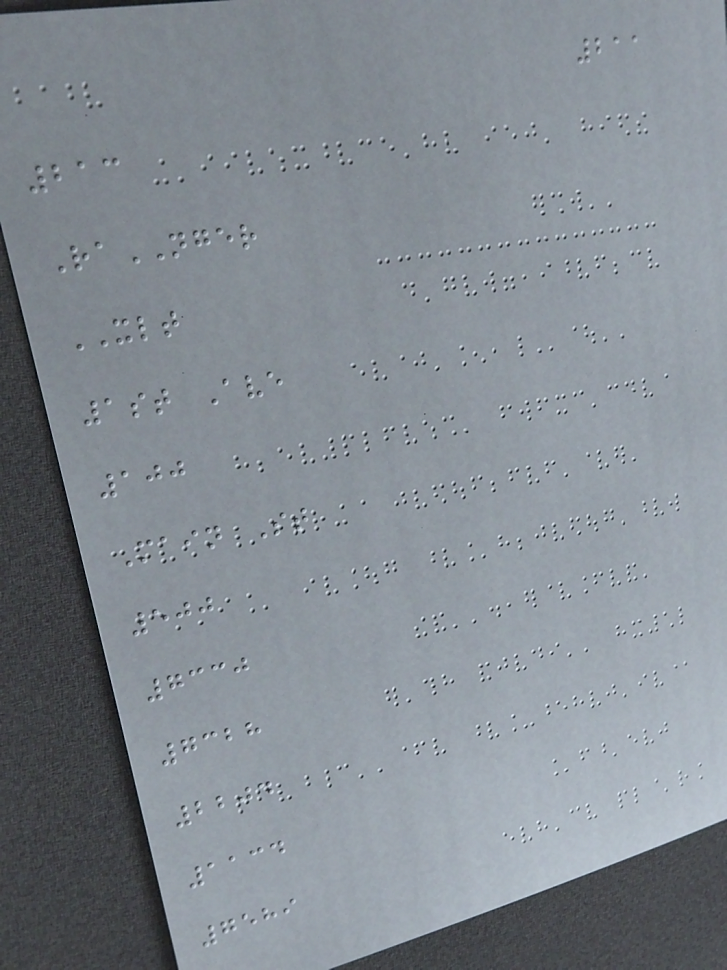211
213
RaNGER
XLT
1st Ave
100
Main St
500
7330
7328
2204
1134
7589
